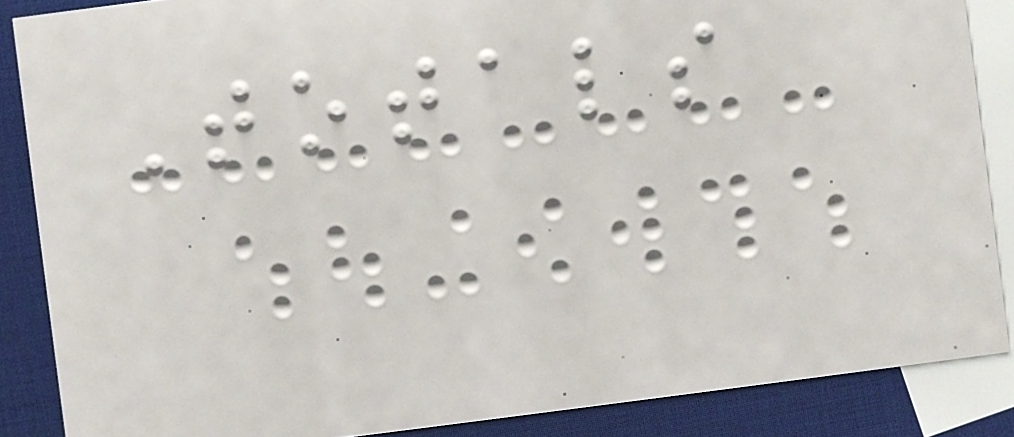Totals
